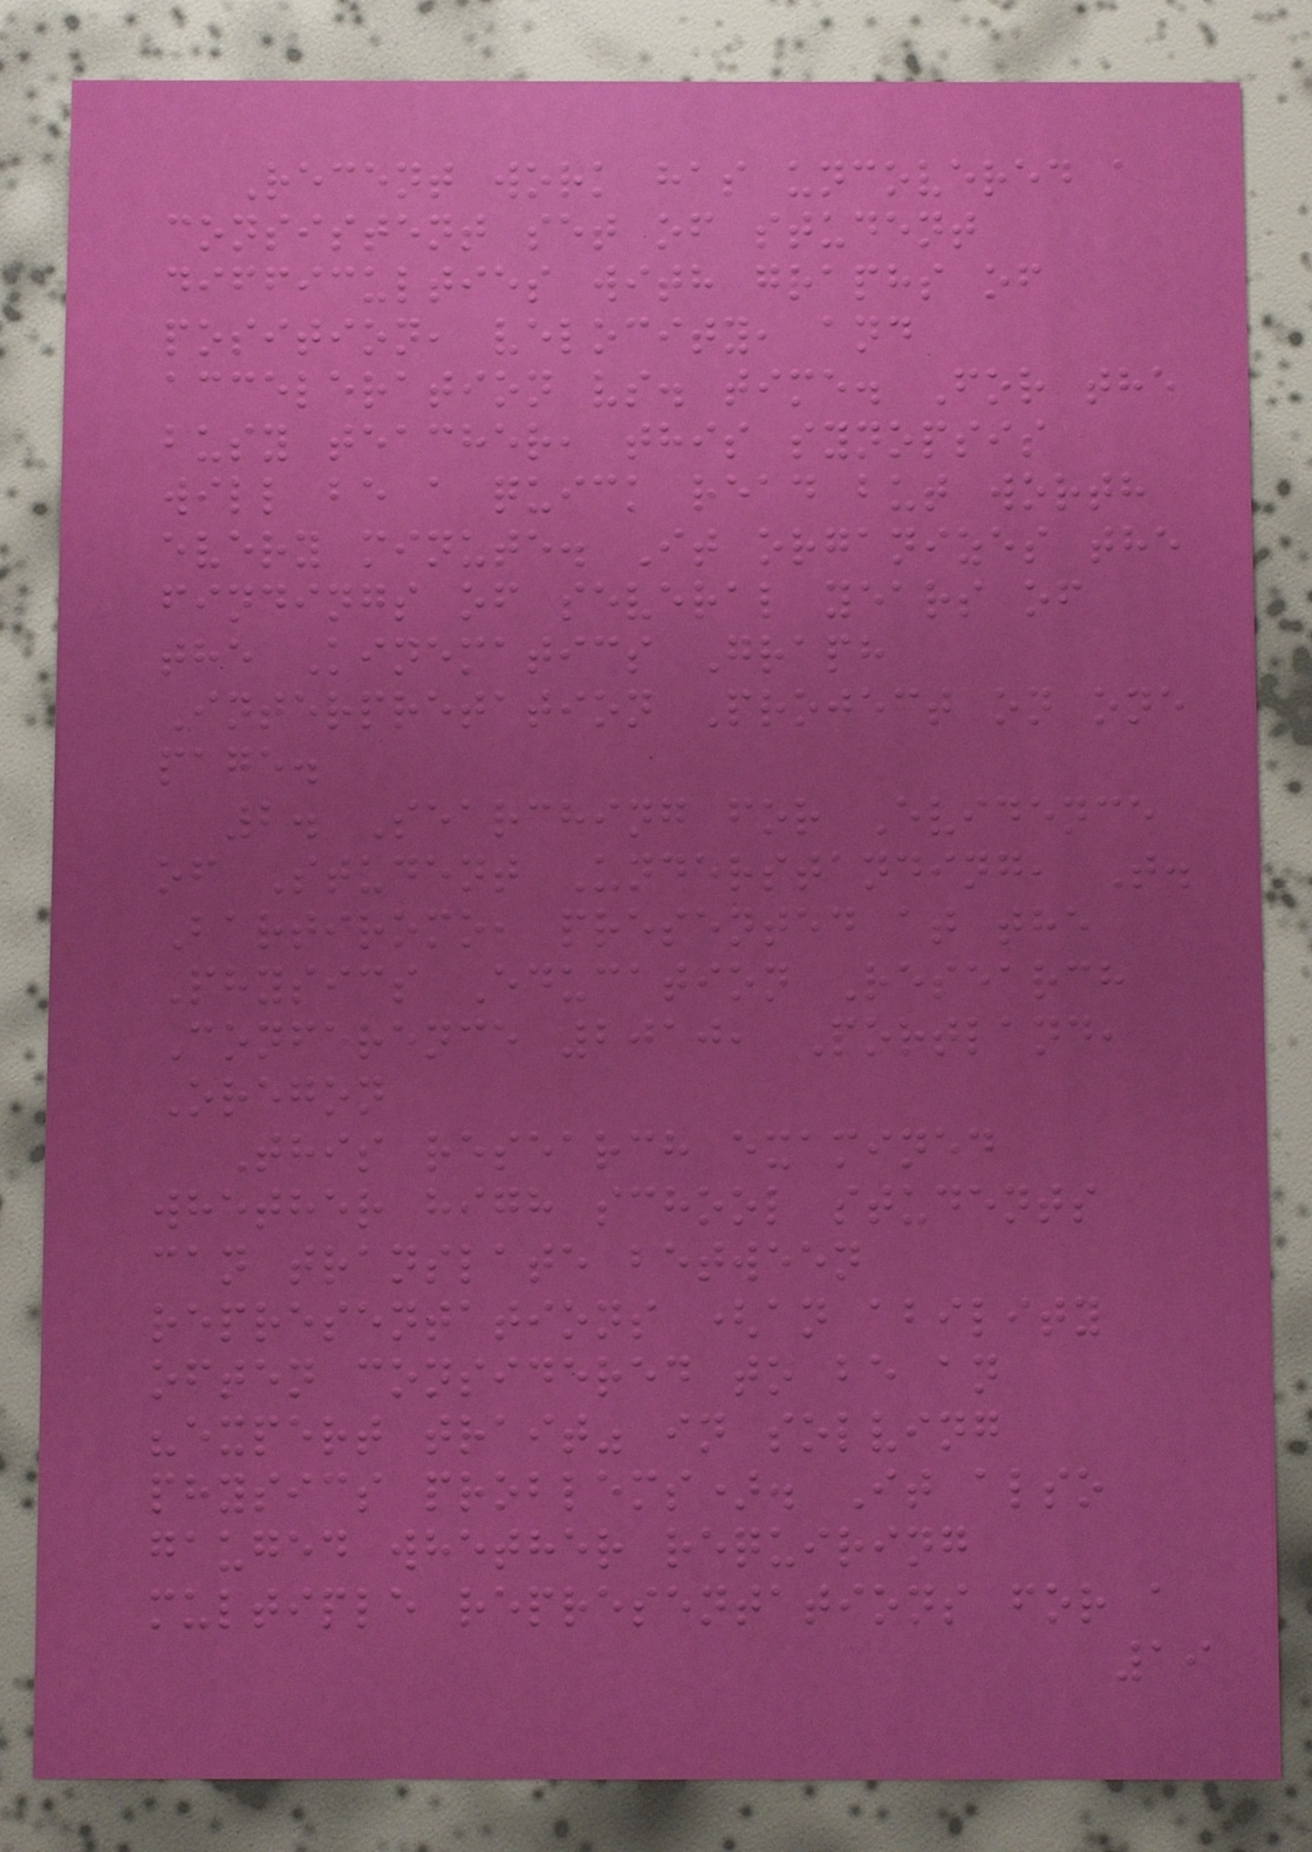Recent work has uncovered a
consistent set of student
difficulties with graphs of
position, velocity, and
acceleration vs. time. For the
busy teacher, this synopsis
will be a quick read but worth
every minute. It organizes the
findings of several years of
the Kinematics Graph
Interpretation Project on one
page.
2. Searching for Evidence
of Student Understanding, T.
Bartiromo, presented at the
Physics Education Research
Conference 2010, Portland,
Oregon
This research examined
whether high school students
can translate between
representations (an ability
often considered to be an
"expert trait" in solving
physics problems). It also
gauged whether requiring
multiple representations for a
19
